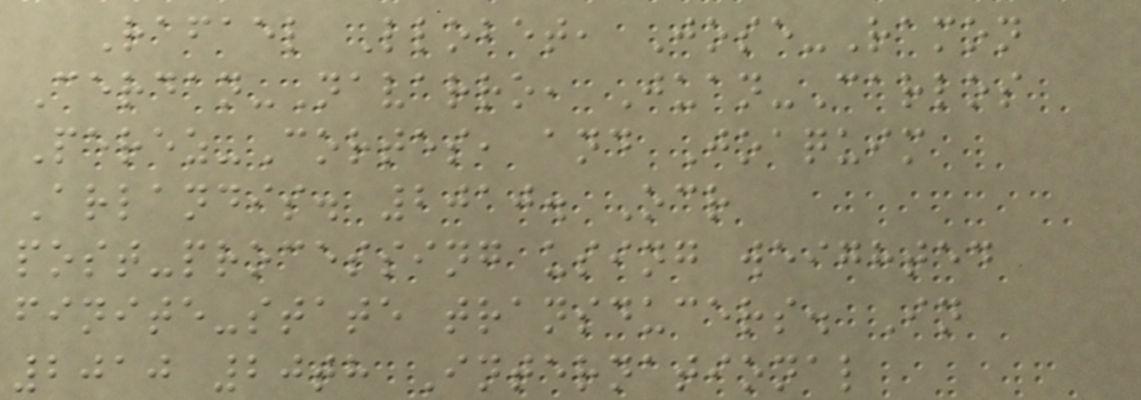Rafael Llobet, Jose-Ramon
Cerdan-Navarro, Juan-Carlos
Perez-Cortes, and Joaquim
Arlandis. 2010. Ocr
post-processing using weighted
finite-state transducers. In
2010 20th International
